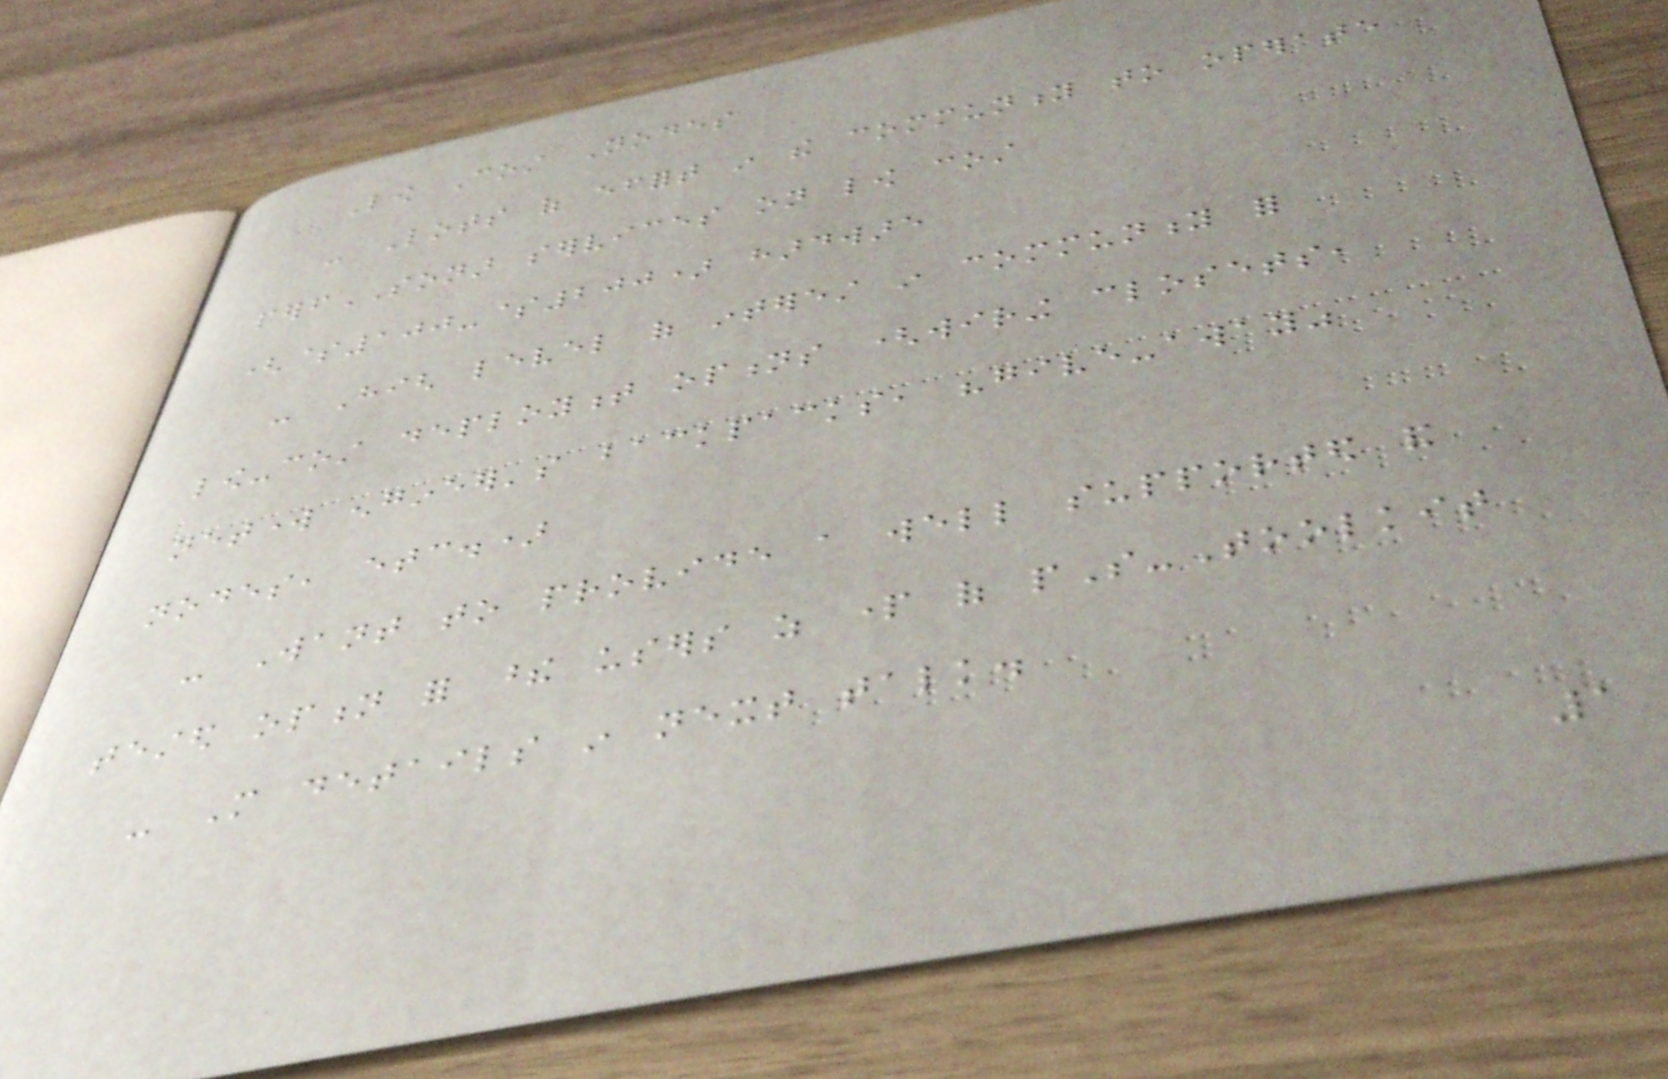Low Cost Nodes
- Lots of effort in the community to operate
perfSONAR services on low cost
($100-$200) hardware
- High level of interest in community for
low-cost deployment options (wiring closets,
network engineer's backpacks, "give-away"
nodes, etc.)
- Want to provide a well supported and
tested option for these users as part of pS-Toolkit
- More details in next talk.
1
